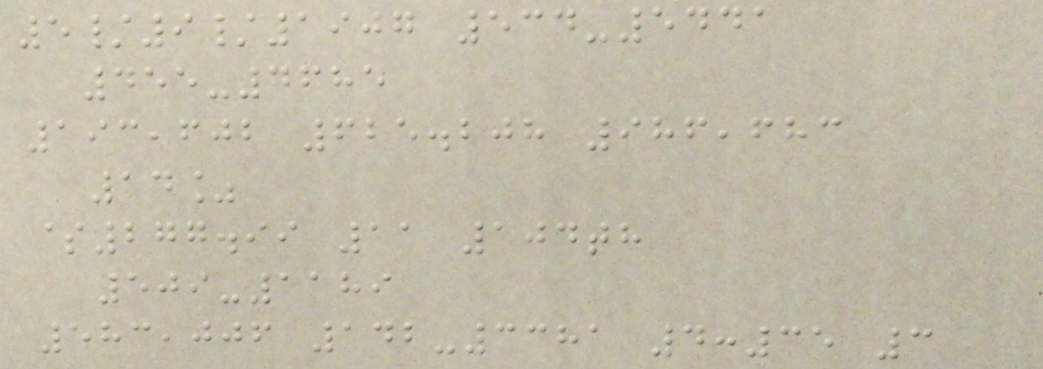5/9/1907 534-5441
455-4685
193,602 625.208 986,683
14%
$277.99 11 104th
509-1189
583,006 142-3381 4:35 3
